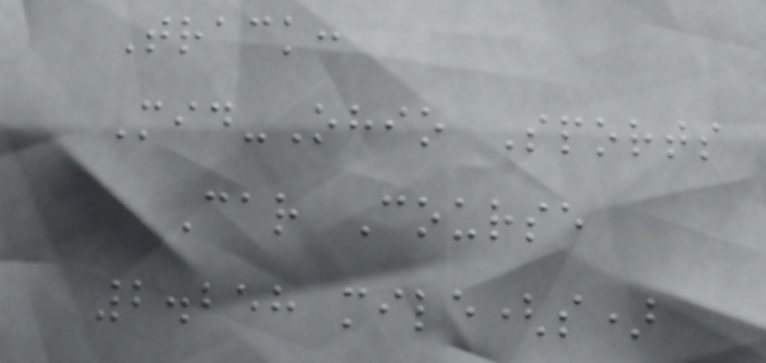Track:
Mid-Ohio Sports
Car Course
2.258 mile(s)
